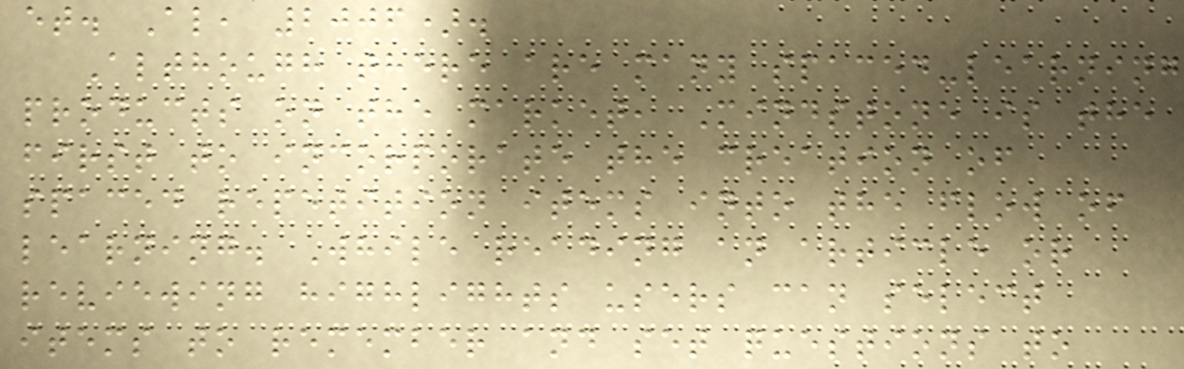et. Al, 2006).
Although there are many spaced-learning
products on the market, Mindstone is the
first to incorporate the creation of
spaced repetition items into the flow of
learning. While reading an article or
reviewing highlights users can select
items to remember and set questions to
